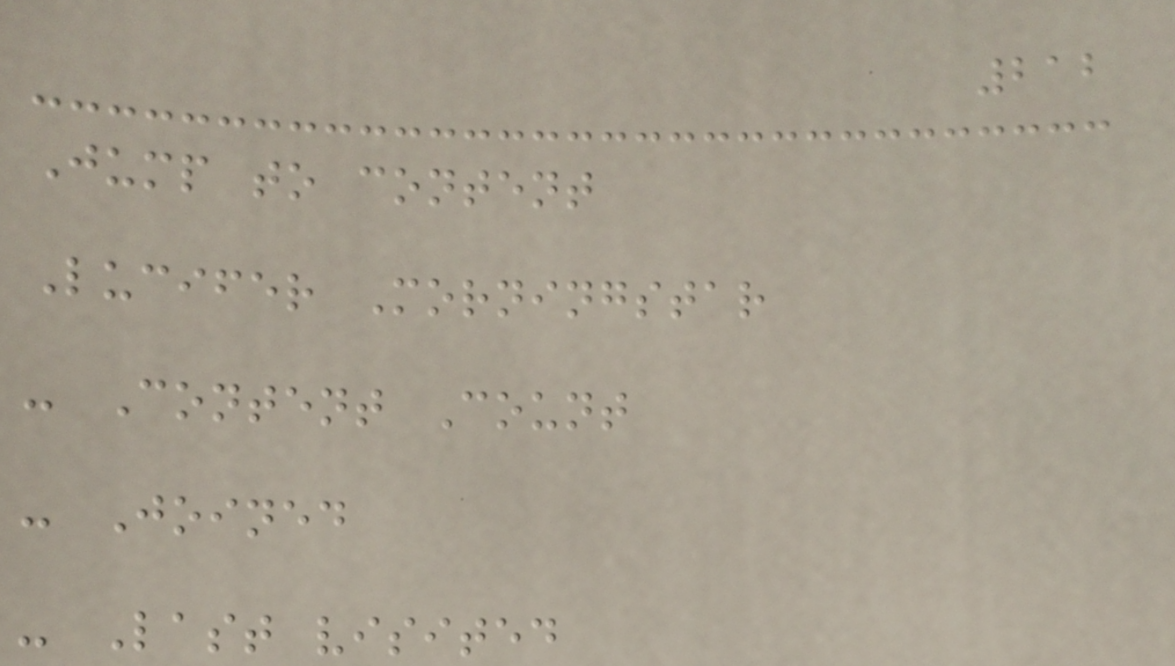212
Jump to content
Lucifer Morningstar
- Content Count
- Joined
- Last visited
